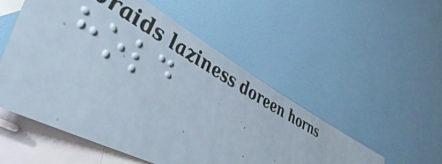hold
